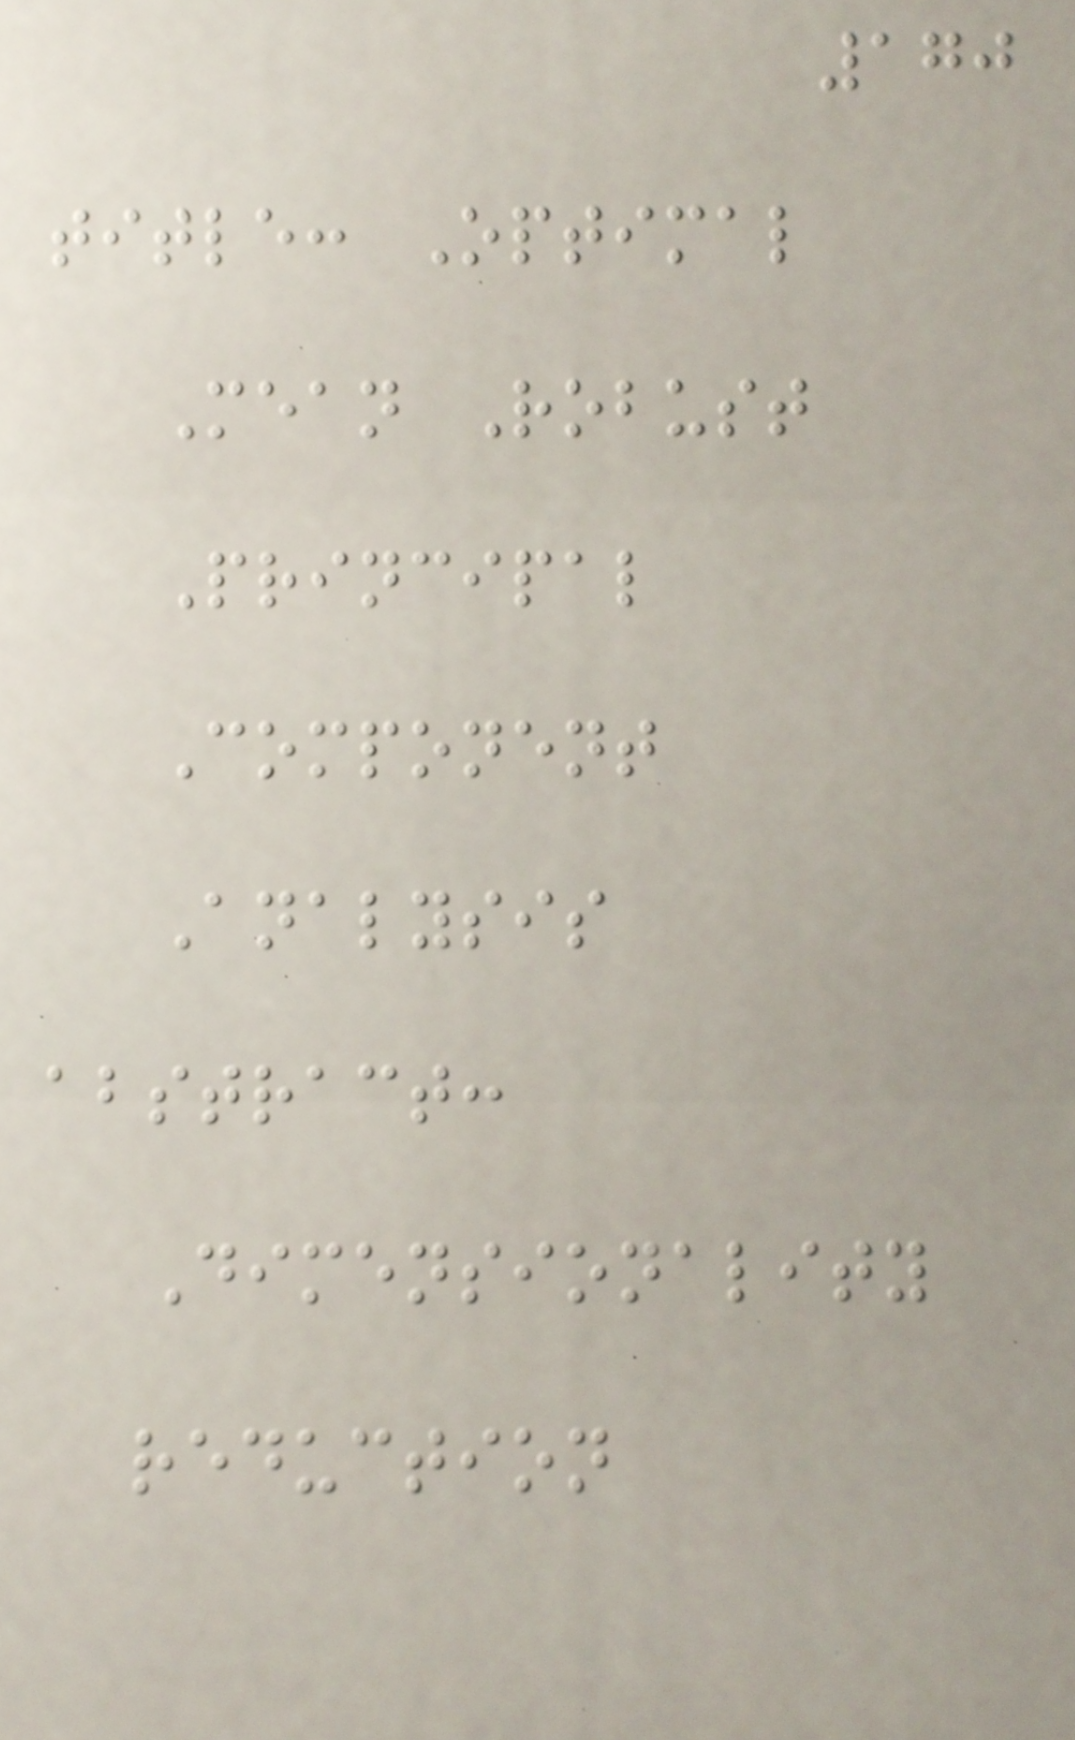170
title: Optimal
Mean Robust
Principal
Component
Analysis
abstract:
Dimensionality
reduction
